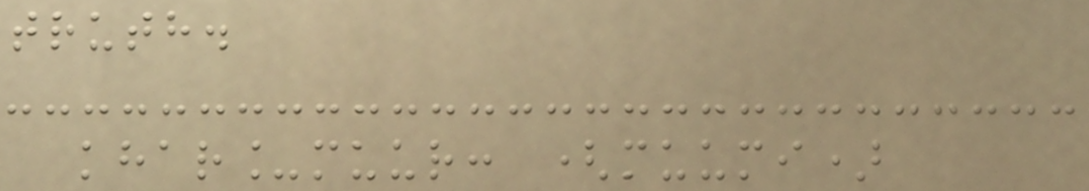truth.
khar_muur: (muumi)
